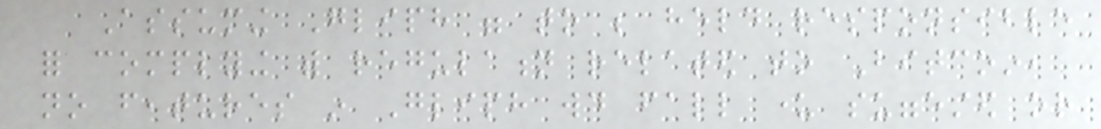Assuming Gliph were to be held responsible
for complying with regulation related to Bitcoin,
no features in Gliph would fall under suggested or
